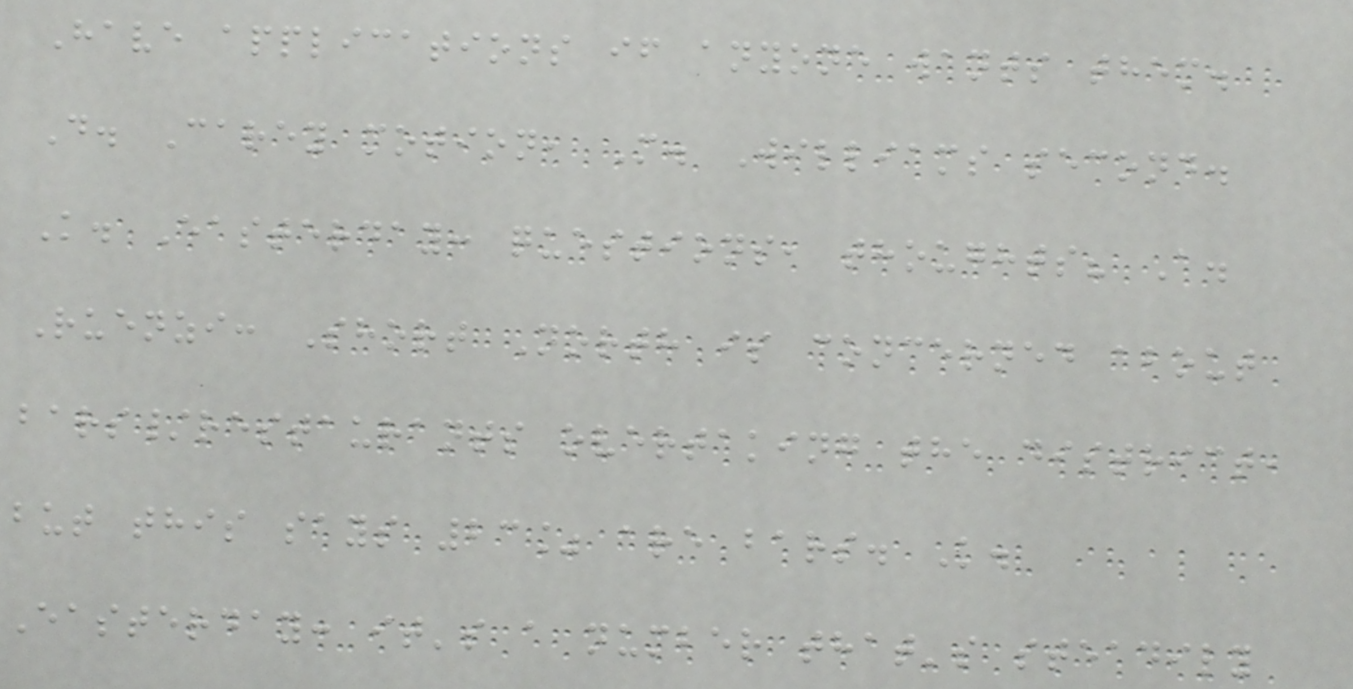Have applications if anyone wants them.
D. Carey motion, M. Williams second.
K. Easterday: questions, thoughts? A.
Ruenzi: Short North is concerned about
bars/restaurants overtaking the district,
but this says 23% are bars. K.
Easterday: it's a number that's steadily
